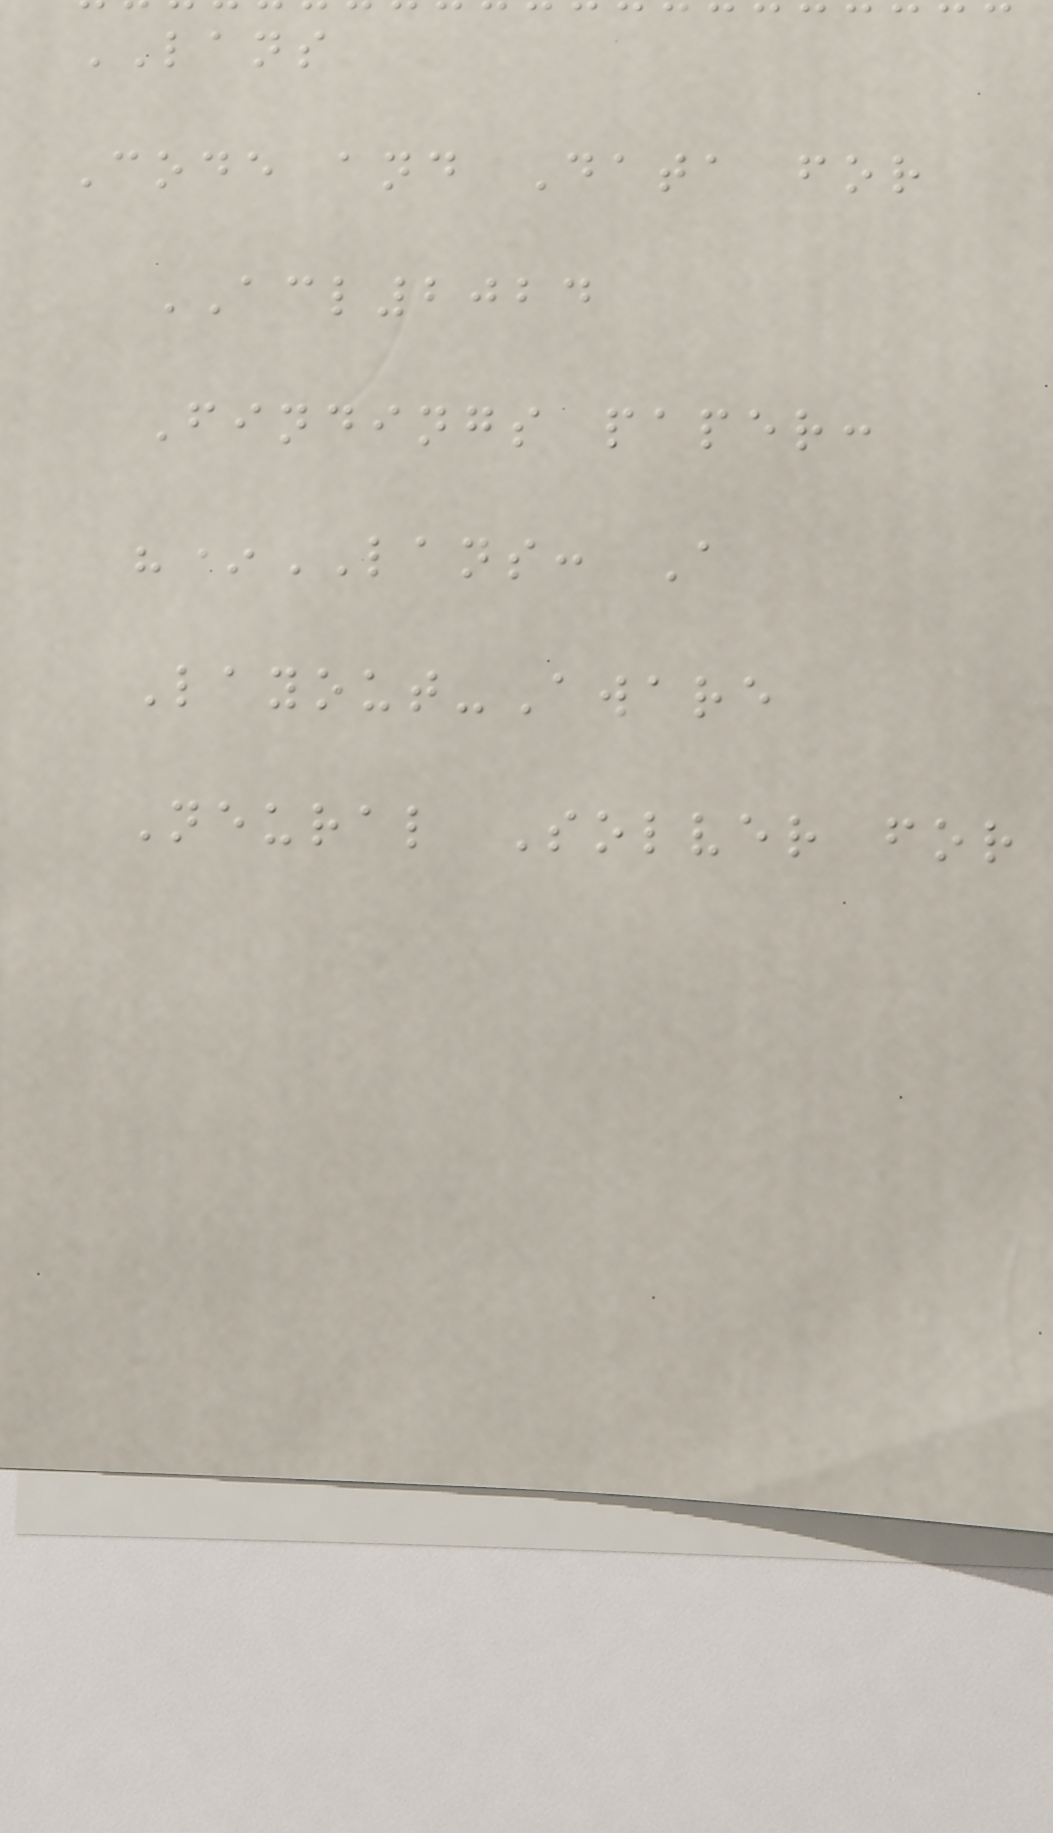LANS
Code and Data for
ACL2024
Findings paper:
"*LANS: A
Layout-Aware
Neural Solver for
